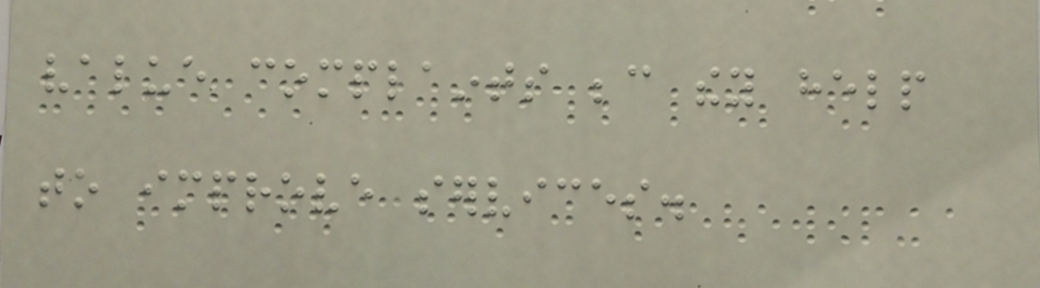value complaints because they help
to improve services.
